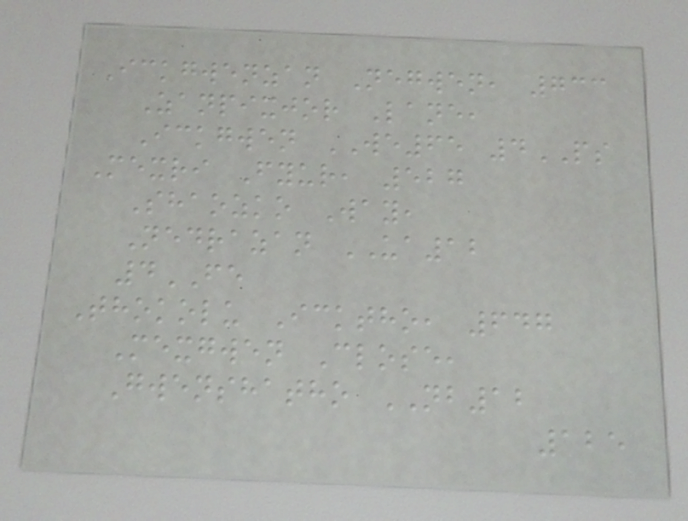Ickgwenzan Negwen, 733
Zanpixjor Lane,
Ickgwen WE65 4PS
Mexri Fyur, 527
Shaozko Way,
Nedrazan UA12
4FE
Thokolu Icktho, 647
Mexgwen Close,
Gwenshatho NB12
125
